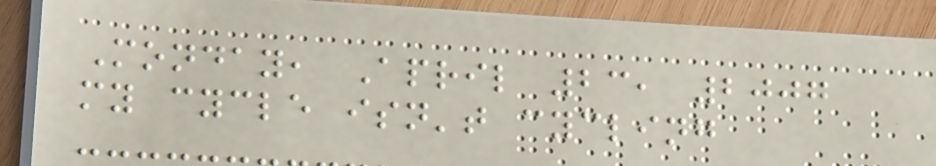Monday, April 23, 2007
my cycle isn't cycling
